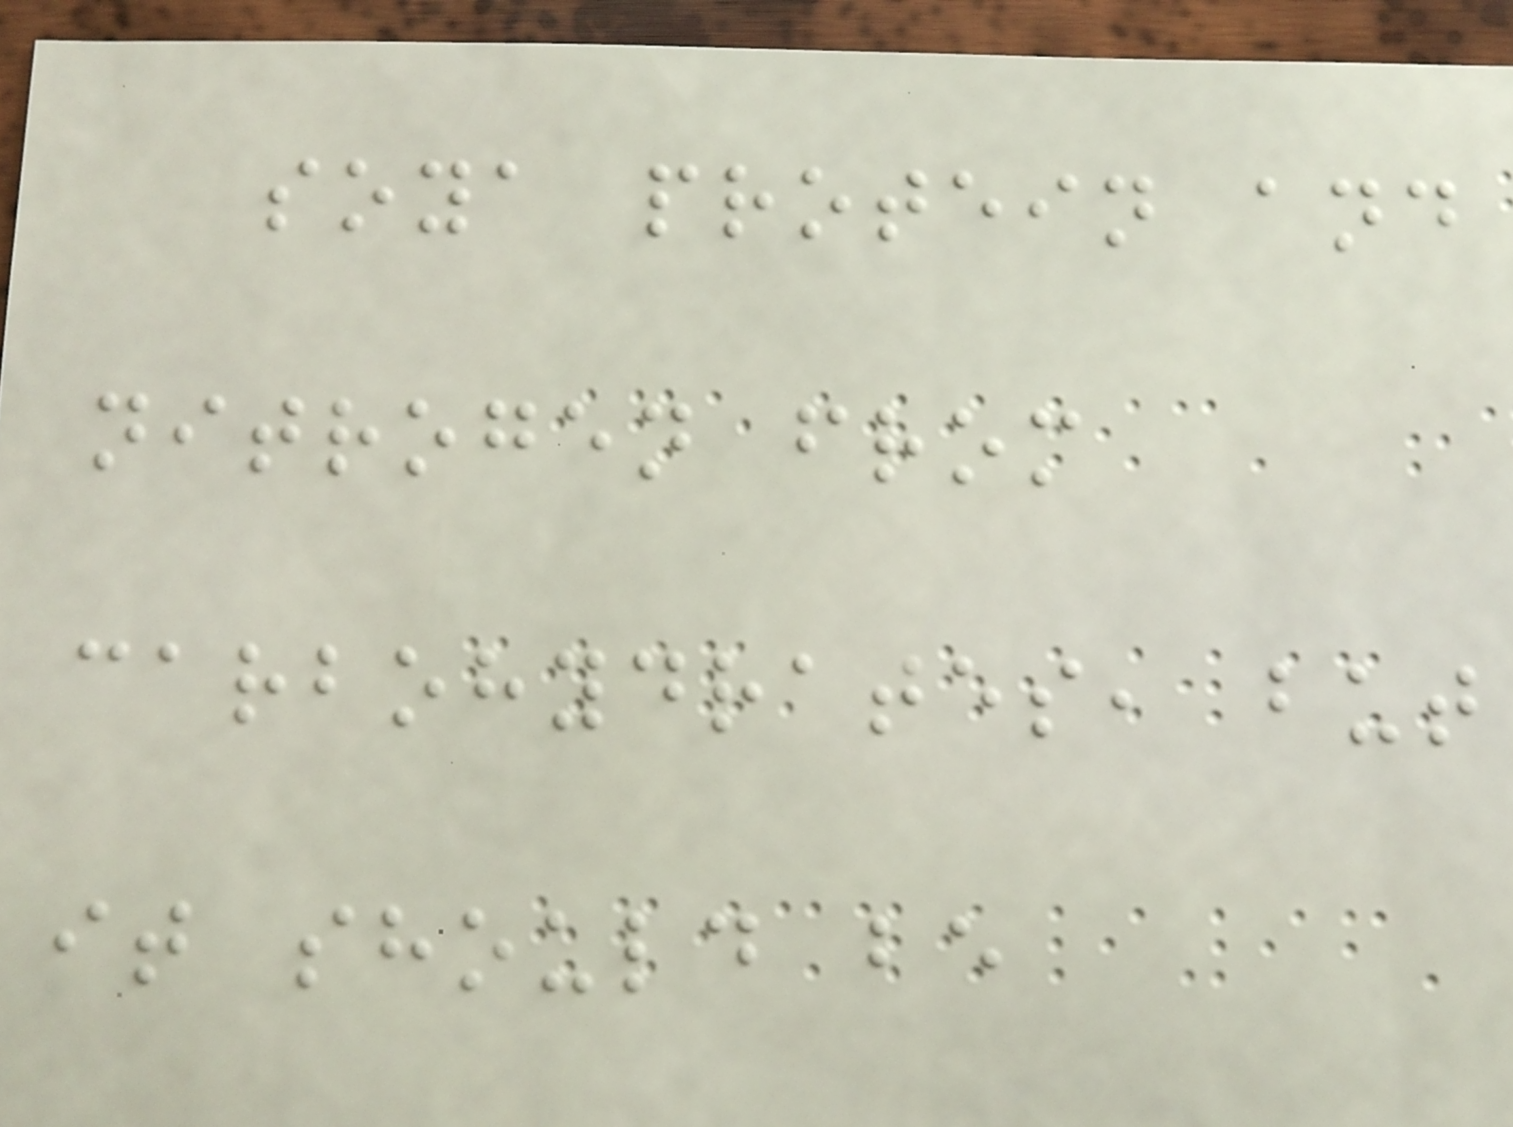soya protein and
nitrogen from
carbohydrates, but
it should be
